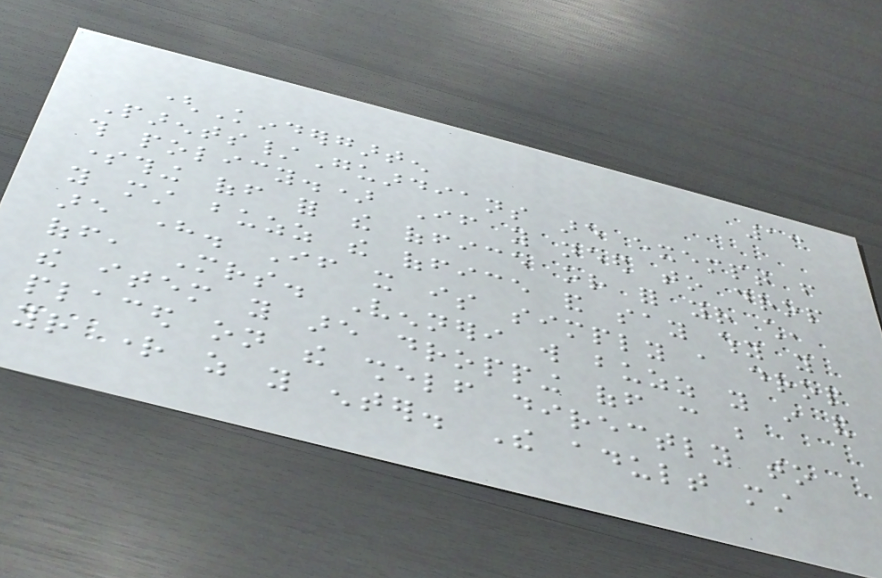13
(Kindergarten
Parents/Guardians are exempt from
this policy.) If you need to drop
something off for the office or for your child,
you must buzz the office and say why you
are here. If it is simply a drop
off, Mrs. Venneri will buzz you in and
the item you are dropping off can be
placed on the shelf directly to
your right as you enter. The adult must
